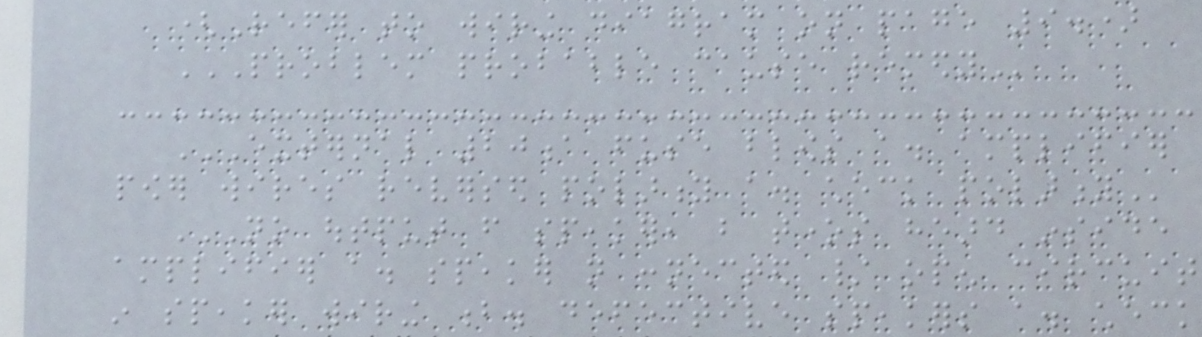(Refer to wiring diagram on page 9.)
PROBLEM PROBABLE CAUSE REMEDY
EXTERNAL 20A FUSE BLOWS A. AMPLIFIER
POWER WIRES REVERSED POLARITY A. CHECK POLARITY
NO OUTPUT FROM SPEAKER, BUT TONES HEARD INSIDE
AMPLIFIER A. SPEAKER NOT CONNECTED / OPEN CIRCUIT
IN SPEAKER WIRING B. DEFECTIVE SPEAKERS A. CHECK
